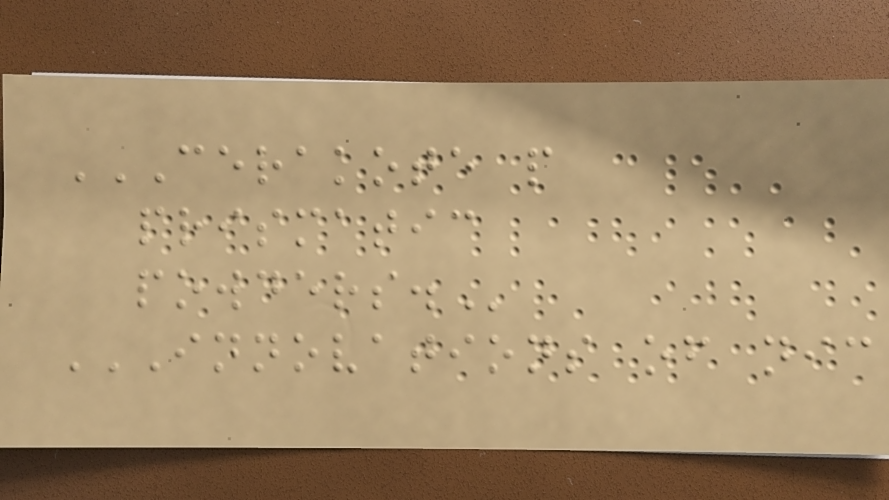CERAKOTE P
PRISMATIC
POWDERS.
INNOVATIONS OF NIC
